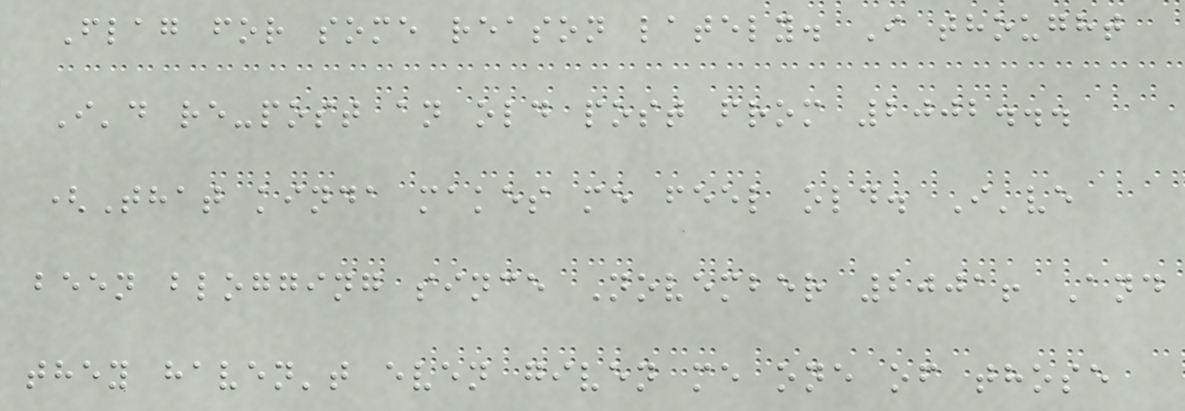Flag for some reason lately. I thought
I'd re-post an old post from 2002...
(That kinda makes me feel old. I've
been blogging since November 2001! And
they haven't even given me one of those
